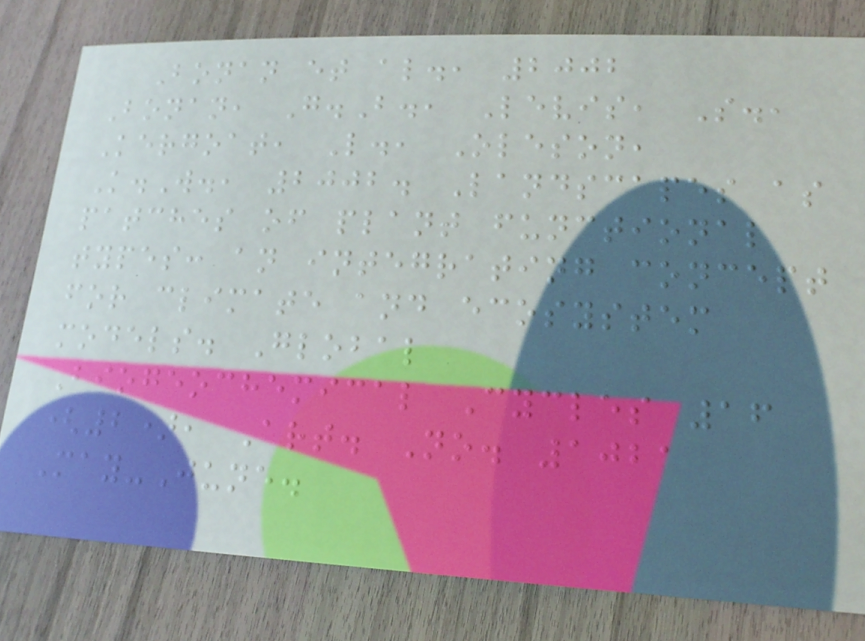Bonan et al., 2002
Bonan, G.B., Levis, S.,
Kergoat, L., Oleson,
K.W., 2002. Landscapes as
patches of plant functional
types: an integrating concept
for climate and ecosystem
models. Global
Biogeochemical Cycles 16
(2), Art. No. 1021
May-June.
